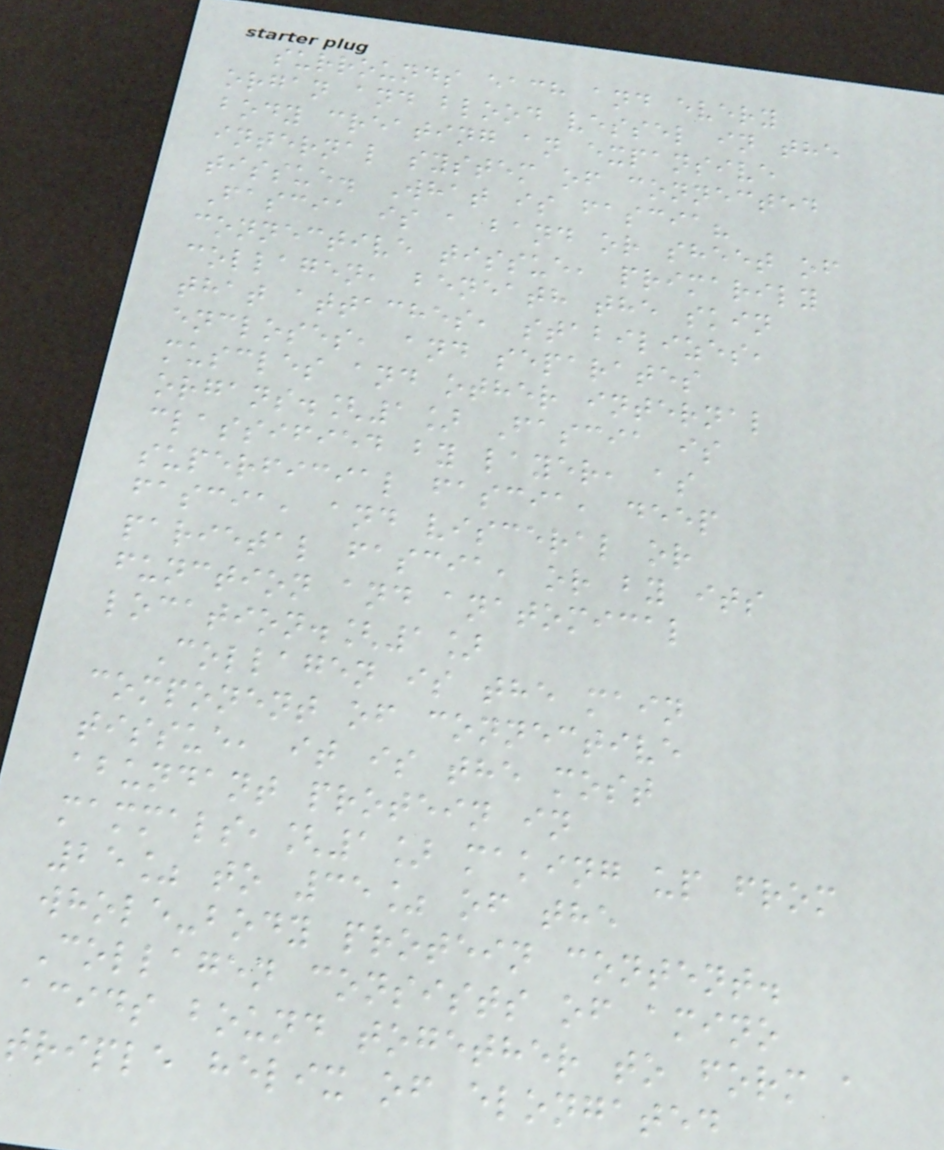surrounds each and every
organ and blood vessel in the
body creating an expansive
internal system of connected
tissue. What is fascia?
Fascia is a band or sheet of
connective tissue, primarily
collagen, beneath the skin
that attaches, stabilizes,
encloses, and separates
muscles and other internal
organs.[1] Fascia is
classified by layer, as
superficial fascia, deep
fascia, and visceral or
parietal fascia, or by its
function and anatomical
location.[1]
Collagen is the main
component of connective
tissue, it is the most
abundant protein in
mammals,[1] making up from
25% to 35% of the
whole-body protein content.
Collagen consists of amino
acids bound together to form a
triple helix of elongated
